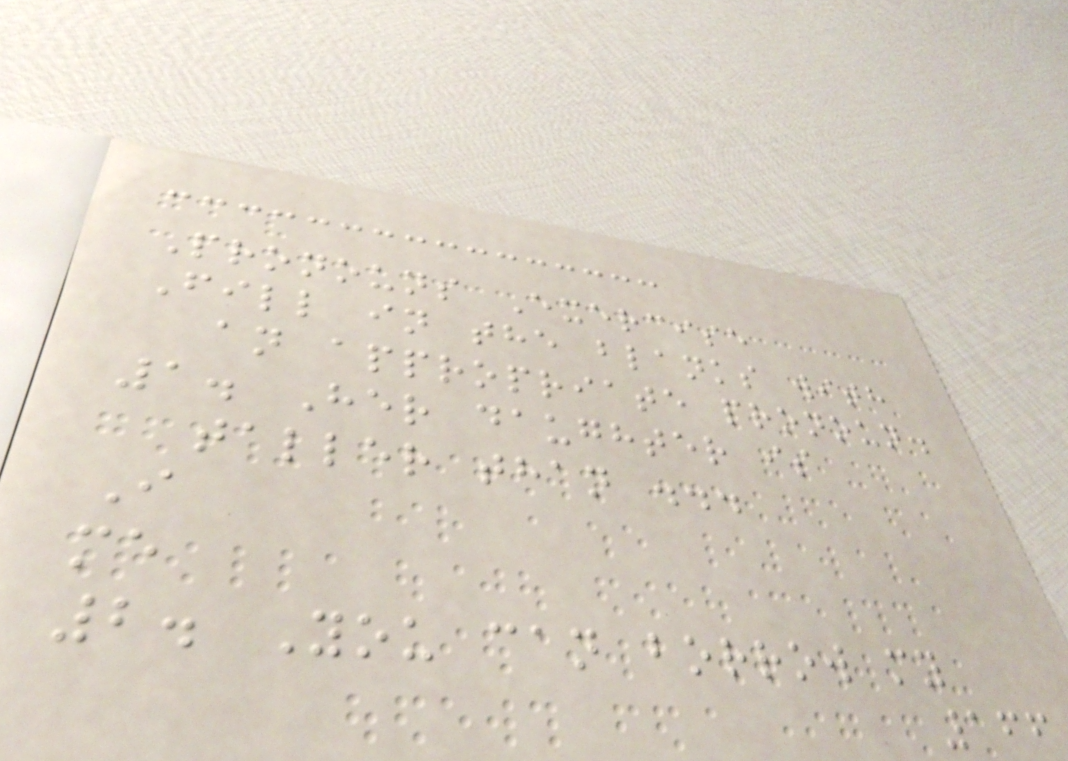Pronouns Exercise
Fill in the blanks with
an appropriate pronoun.
1. Her daughter is
taller than ...
I
me
2. You can borrow my
166
